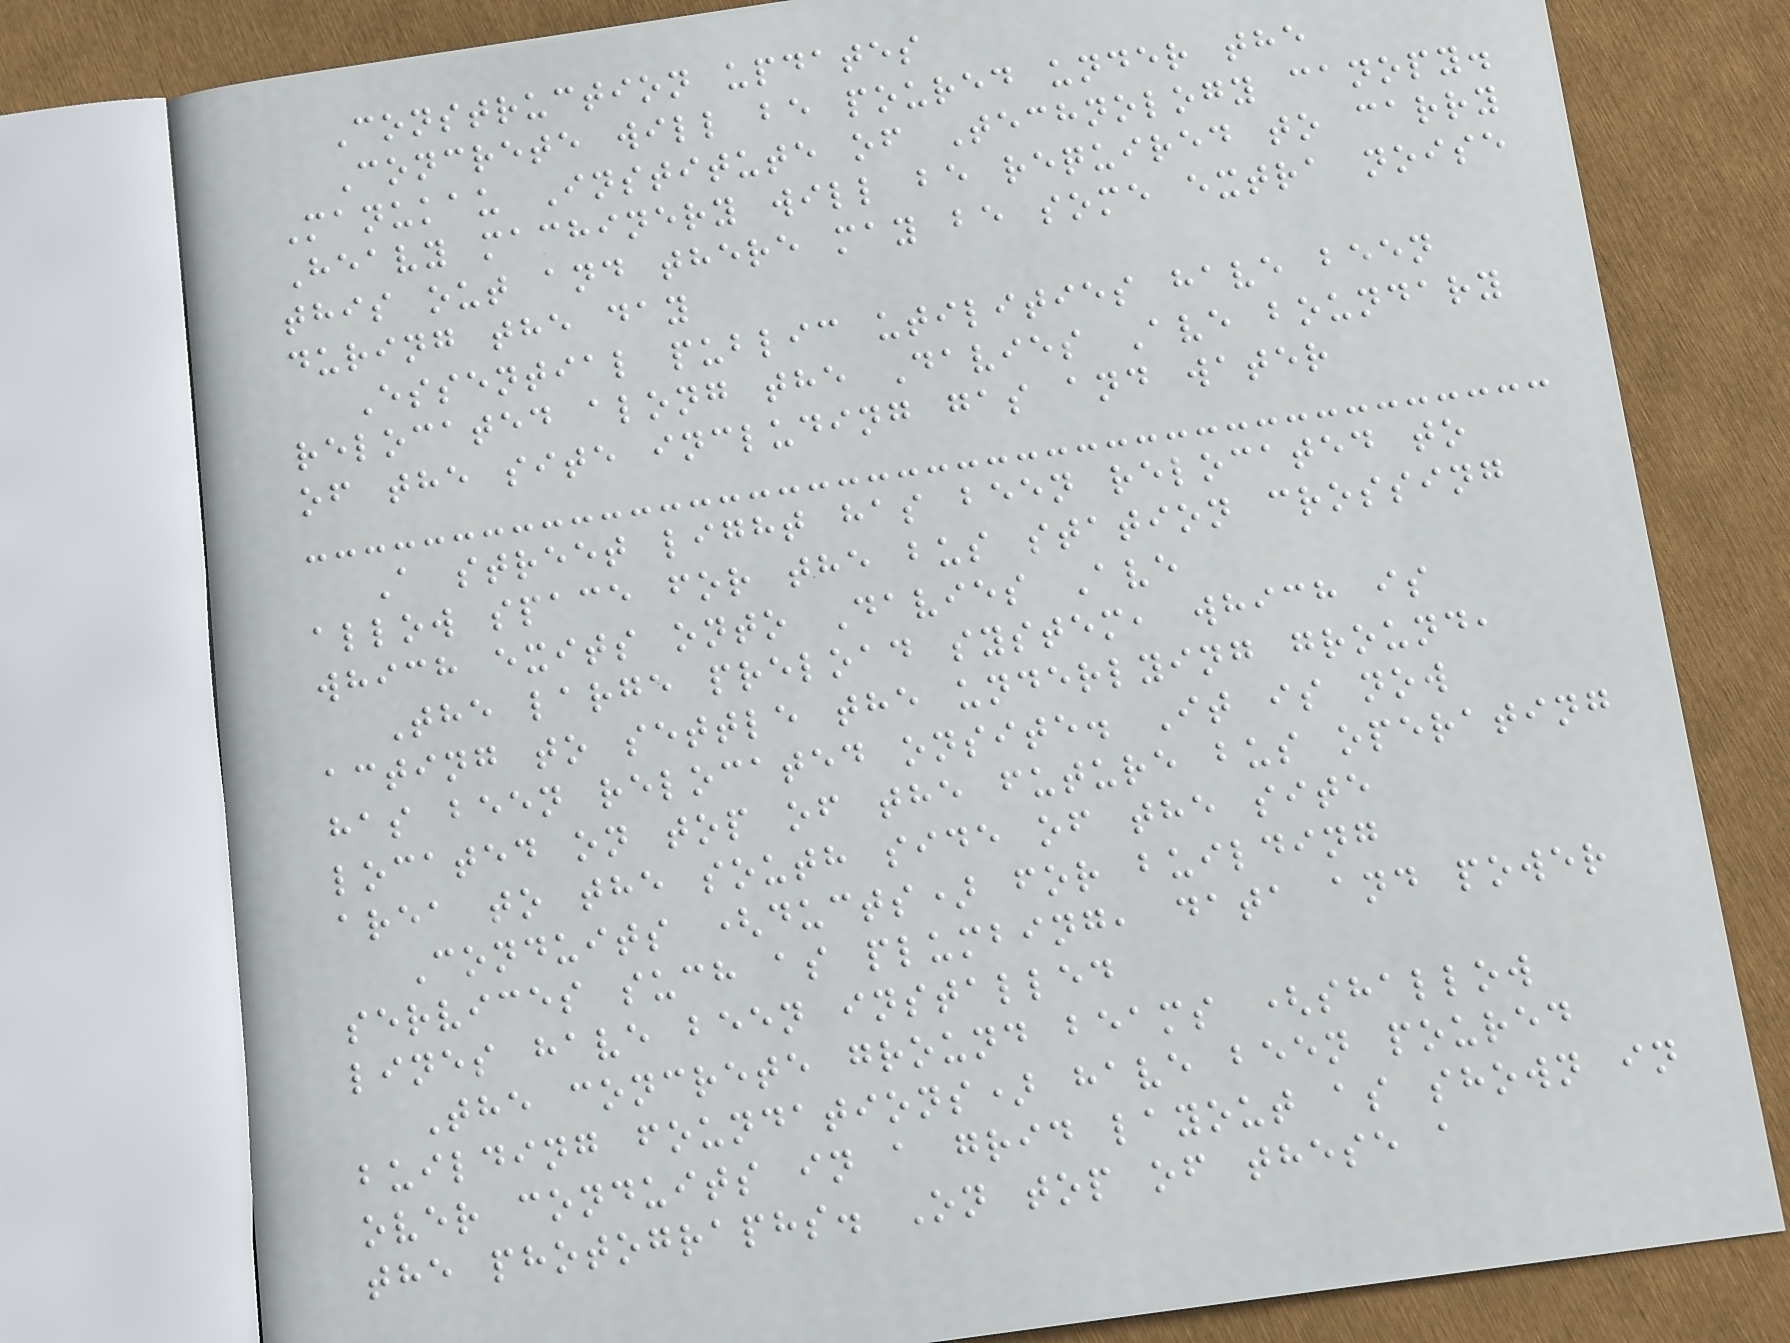Construction updates
Concrete will be poured under the
Manukau Institute of Technology canopy.
Heavy machinery will be required to carry
this out and there may be some extra noise
during the day
Essential public utilities have been
relocated along the Davies Ave boundary
of the site including gas and water
A street light has been relocated to
allow space for the bus station crossing
which exits onto Davies Ave
The large preload system, which is
acting to settle the underlying ground,
has been relocated onsite. It is now
located on top of the future bus operating
area to the south side of the site
Conduits (ducts) for building
services such as plumbing, data and power
lines have been installed
The concrete ground beams (shallow
building foundations) have been poured
over conduits in a grid layout as shown in
the photographs. On top of these a
